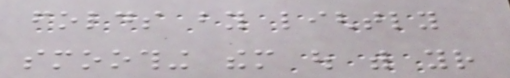folds by lightly
smoothing them out with your
